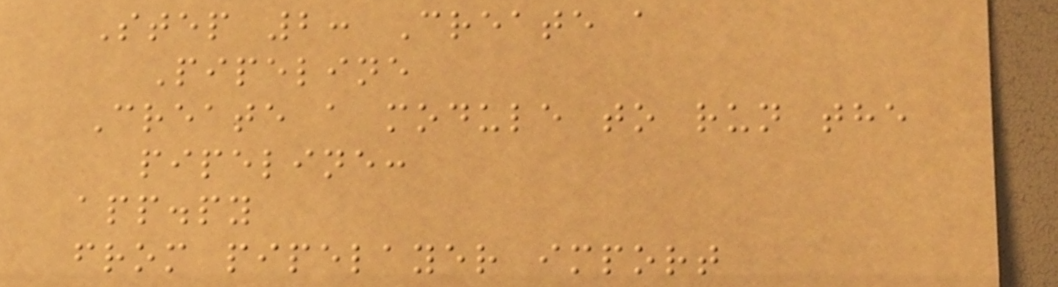Step 2: Create a
Pipeline
Create a module to run the
pipeline:
app.py
from pipelayer import
